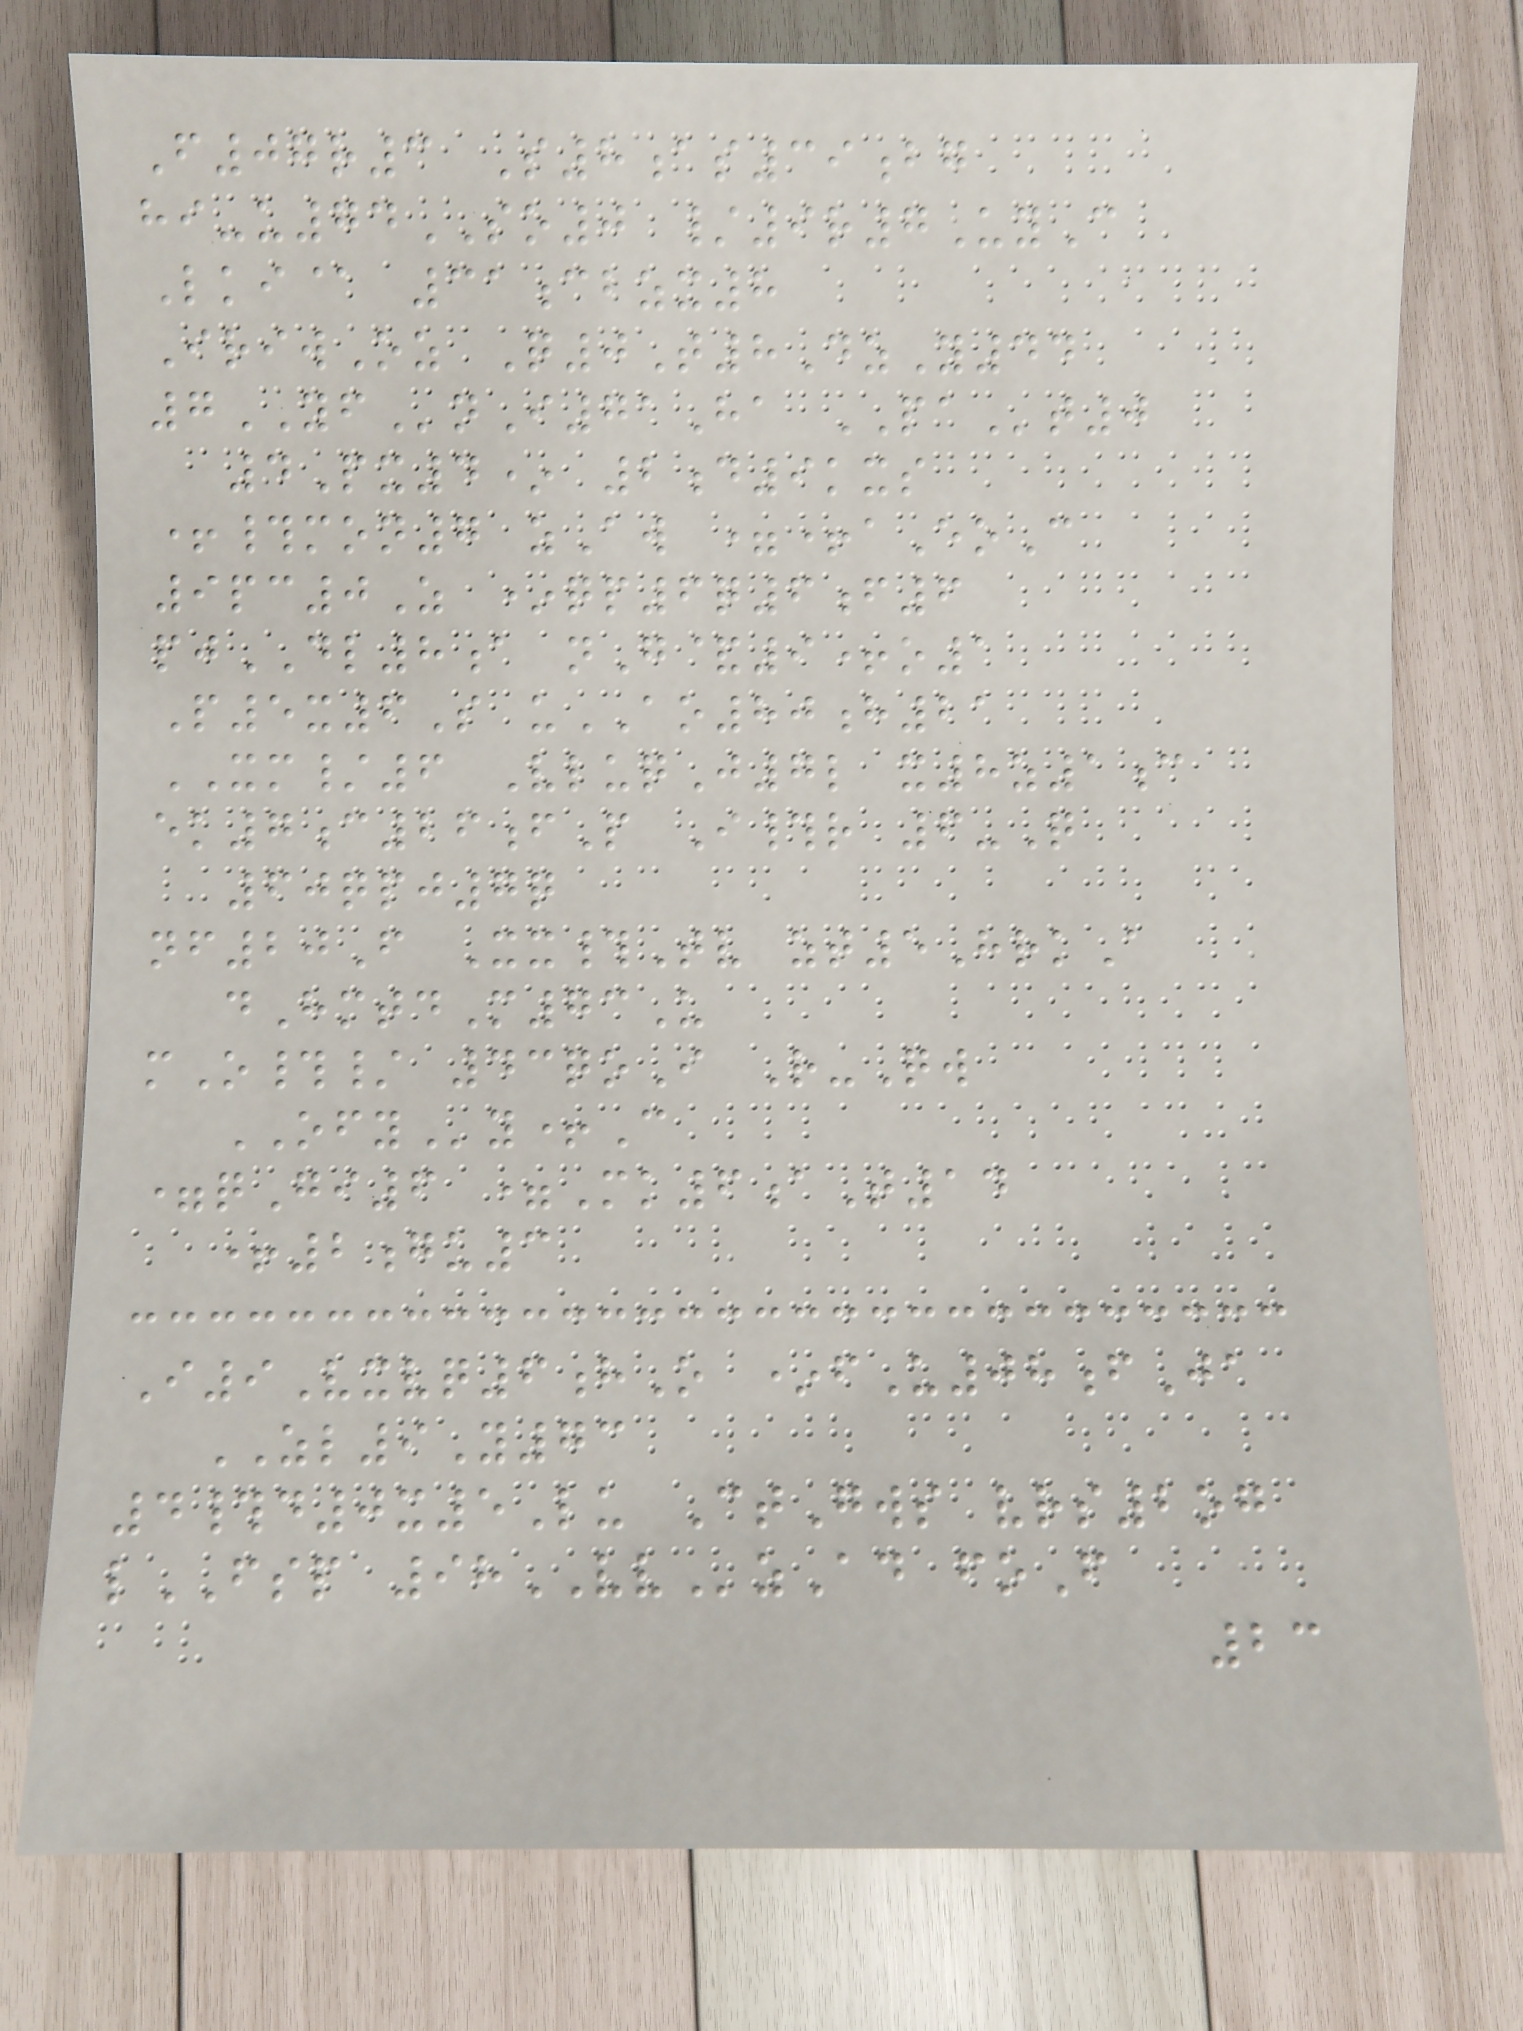F07r3 S8as39bg
hi-u74SO0 /9r7UyC
Lki@ 31cbzx8
IriwOz Q0T8DzY44
7YFnI71Ha PAt0
4Px4* 2d9kxs
+#mon7 zAw =+aEoC
9pc0Z *qp6q6f6
pjDL8a nG&9+o1
P5x6S uAO80h21
XM/6 VluqJ7l x8z1c
ek7c26fP I#r 6-Q
60qpj7q
nf20F Xx#Tv zt5HrkA
dHmtdM73U
mO#/ 43qoI R-Qw
OFYy+C
=qGi6 =Mk6aT14
+2gu3
I9Vxvq6hO *fU08fJa
ZL9Y73
4#d0x5Lu CtGws vrs2og
lFSP 98VVzAd foF
23
